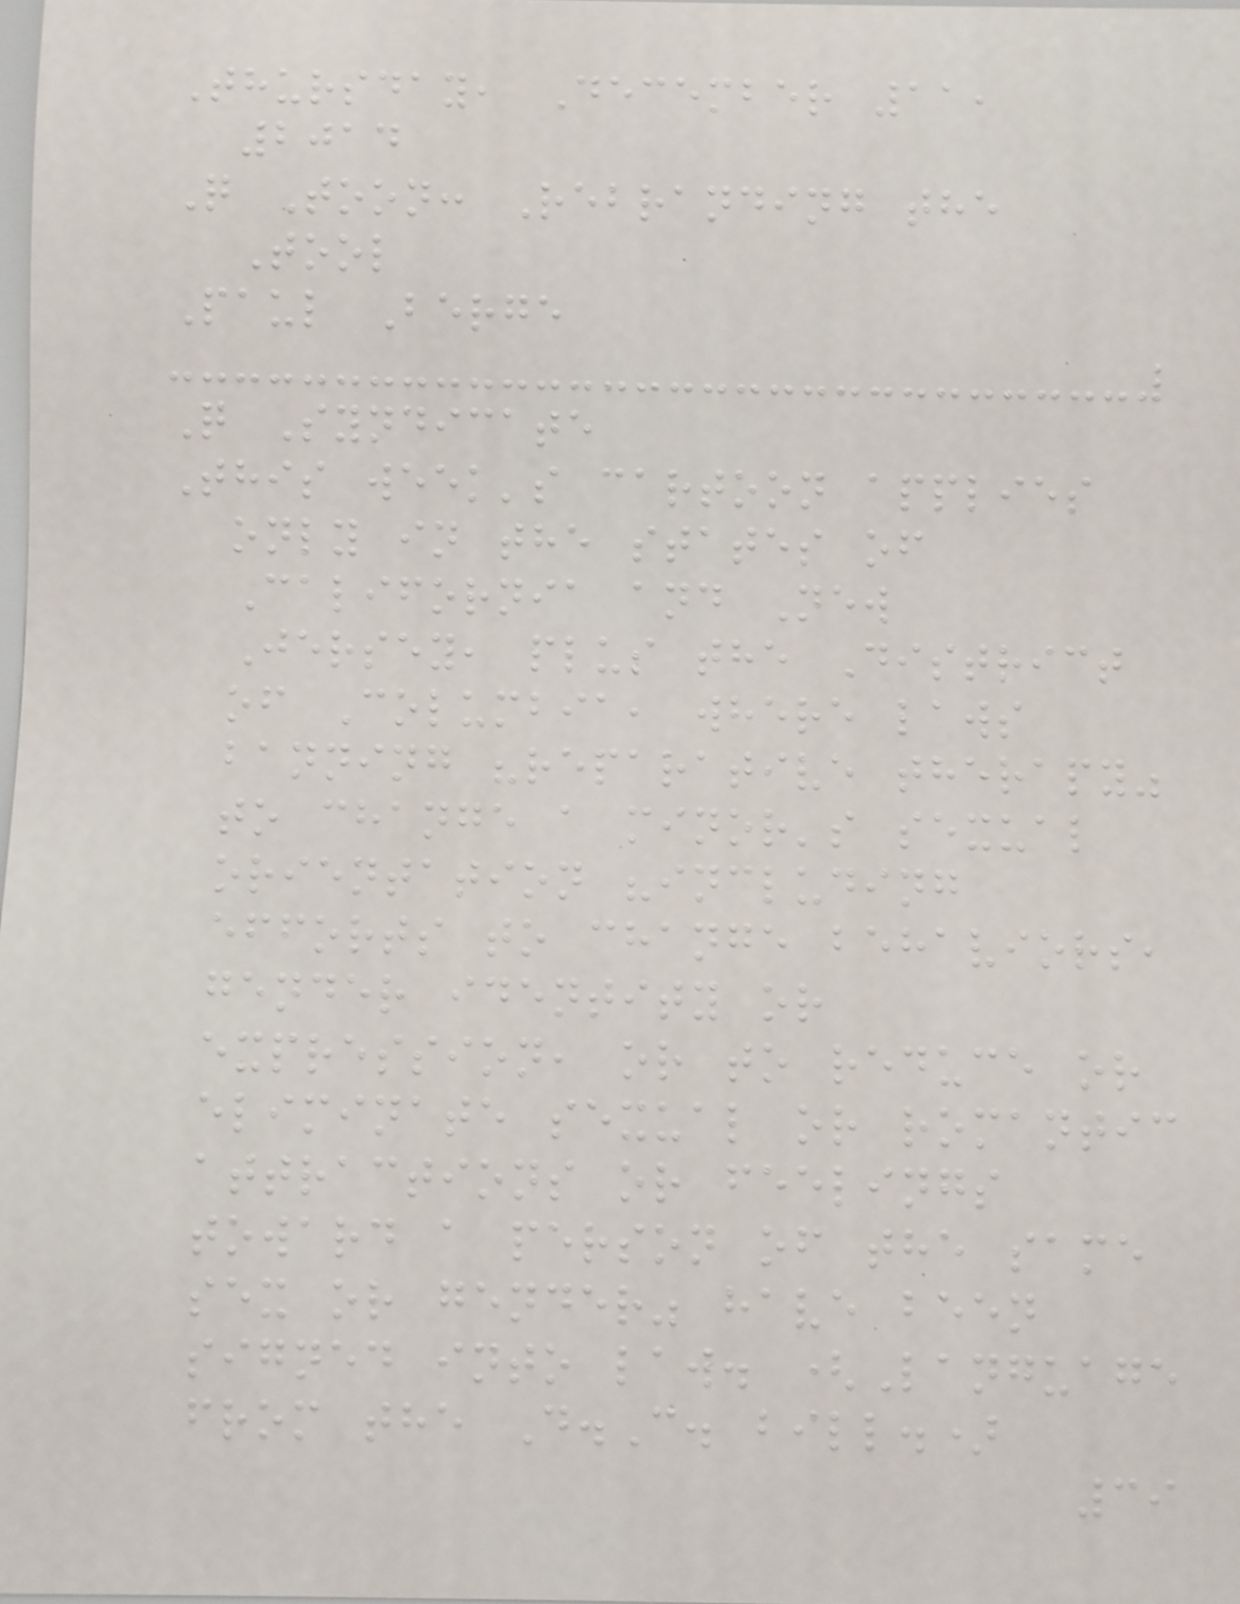Thursday, December 11,
2014
Q Toon: Rebranding the
Tool
Paul Berge
Q Syndicate
This week's cartoon applies
only in the states of
California and New
Jersey, plus the District
of Columbia, where laws
banning "reparative therapy"
to change a minor's sexual
orientation "including
efforts to change behaviors,
gender identity or
expression, or to reduce or
eliminate sexual or romantic
attractions or feelings
toward a person of the same
sex or gender" have been
signed into law. (Language
from the D.C. bill.)
39
